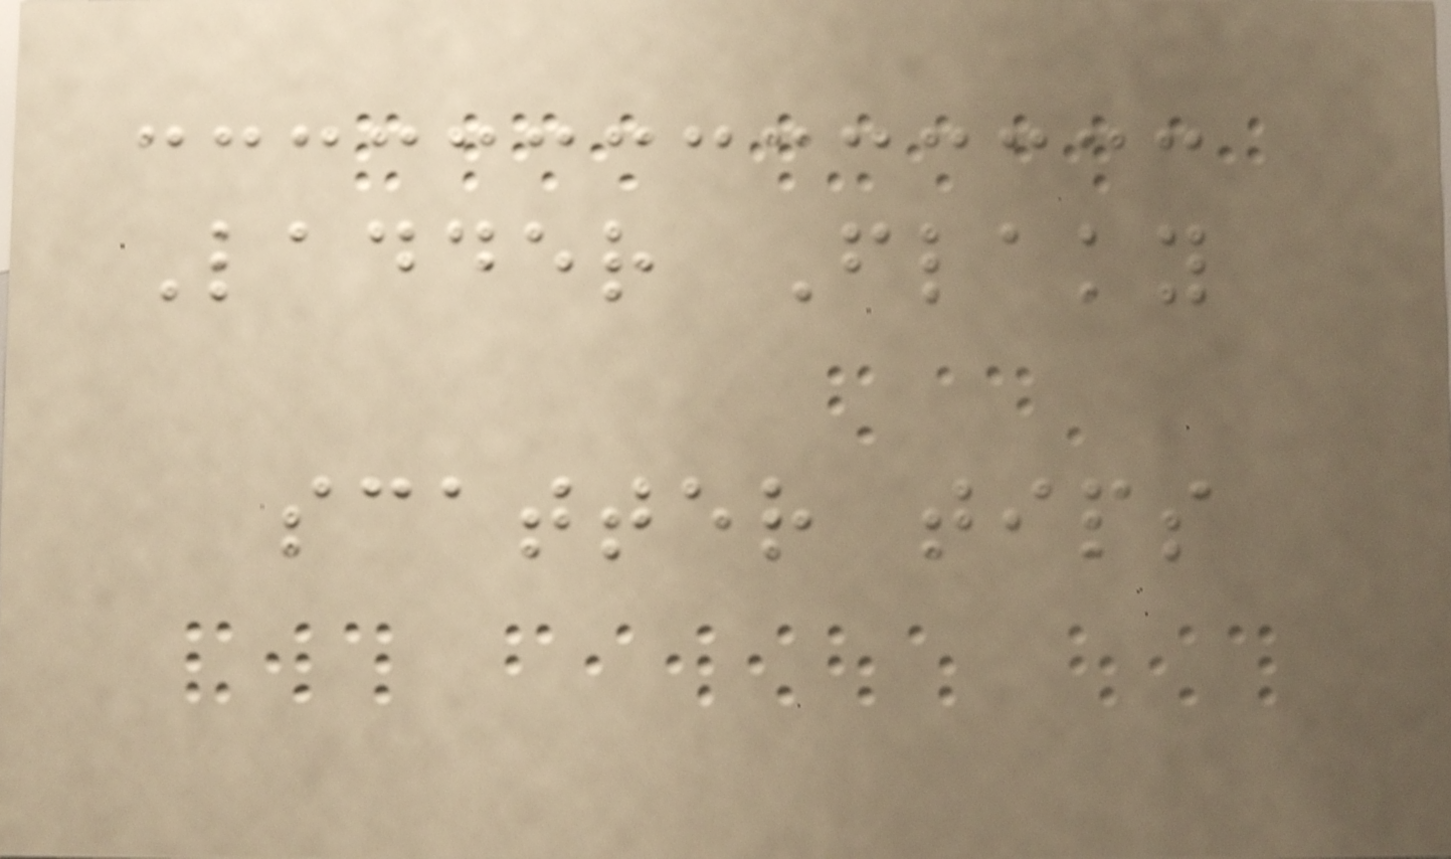Ladder Flaky
scatter tips
